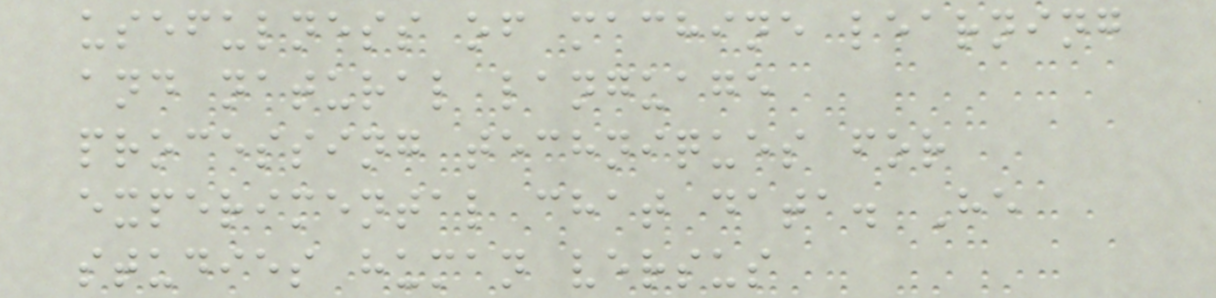usefulness of machine learning
and natural language
processing techniques for
experimental chat data. He
studies human versus
